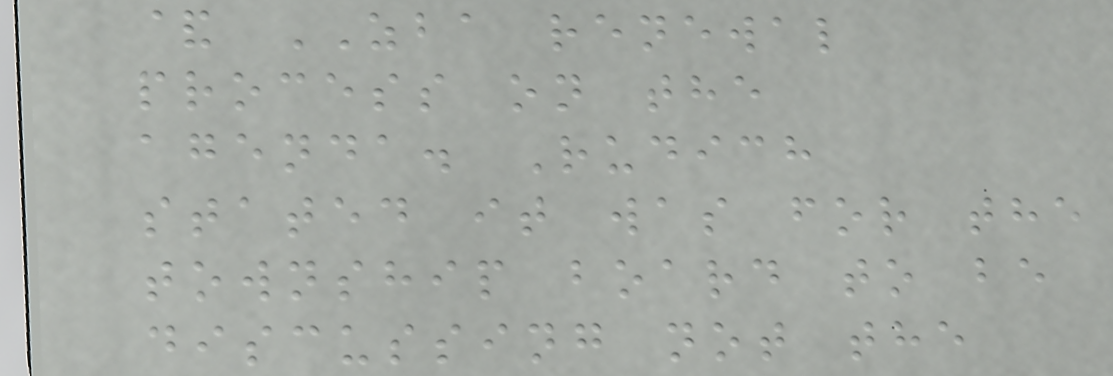& ZBA renewal
process on the
agenda. Rudich
stated it was for the
township board to be
discussing not the
